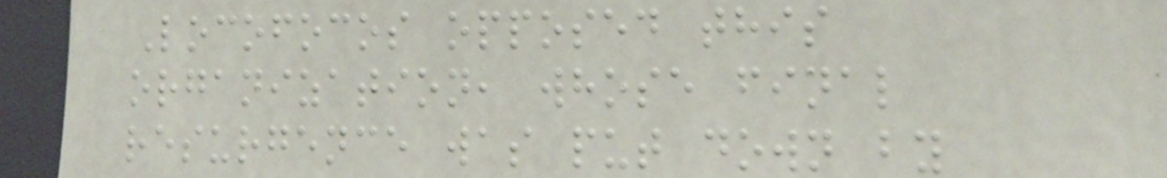Locofocos opposed this
organization, whose final
resurgence was put down by
